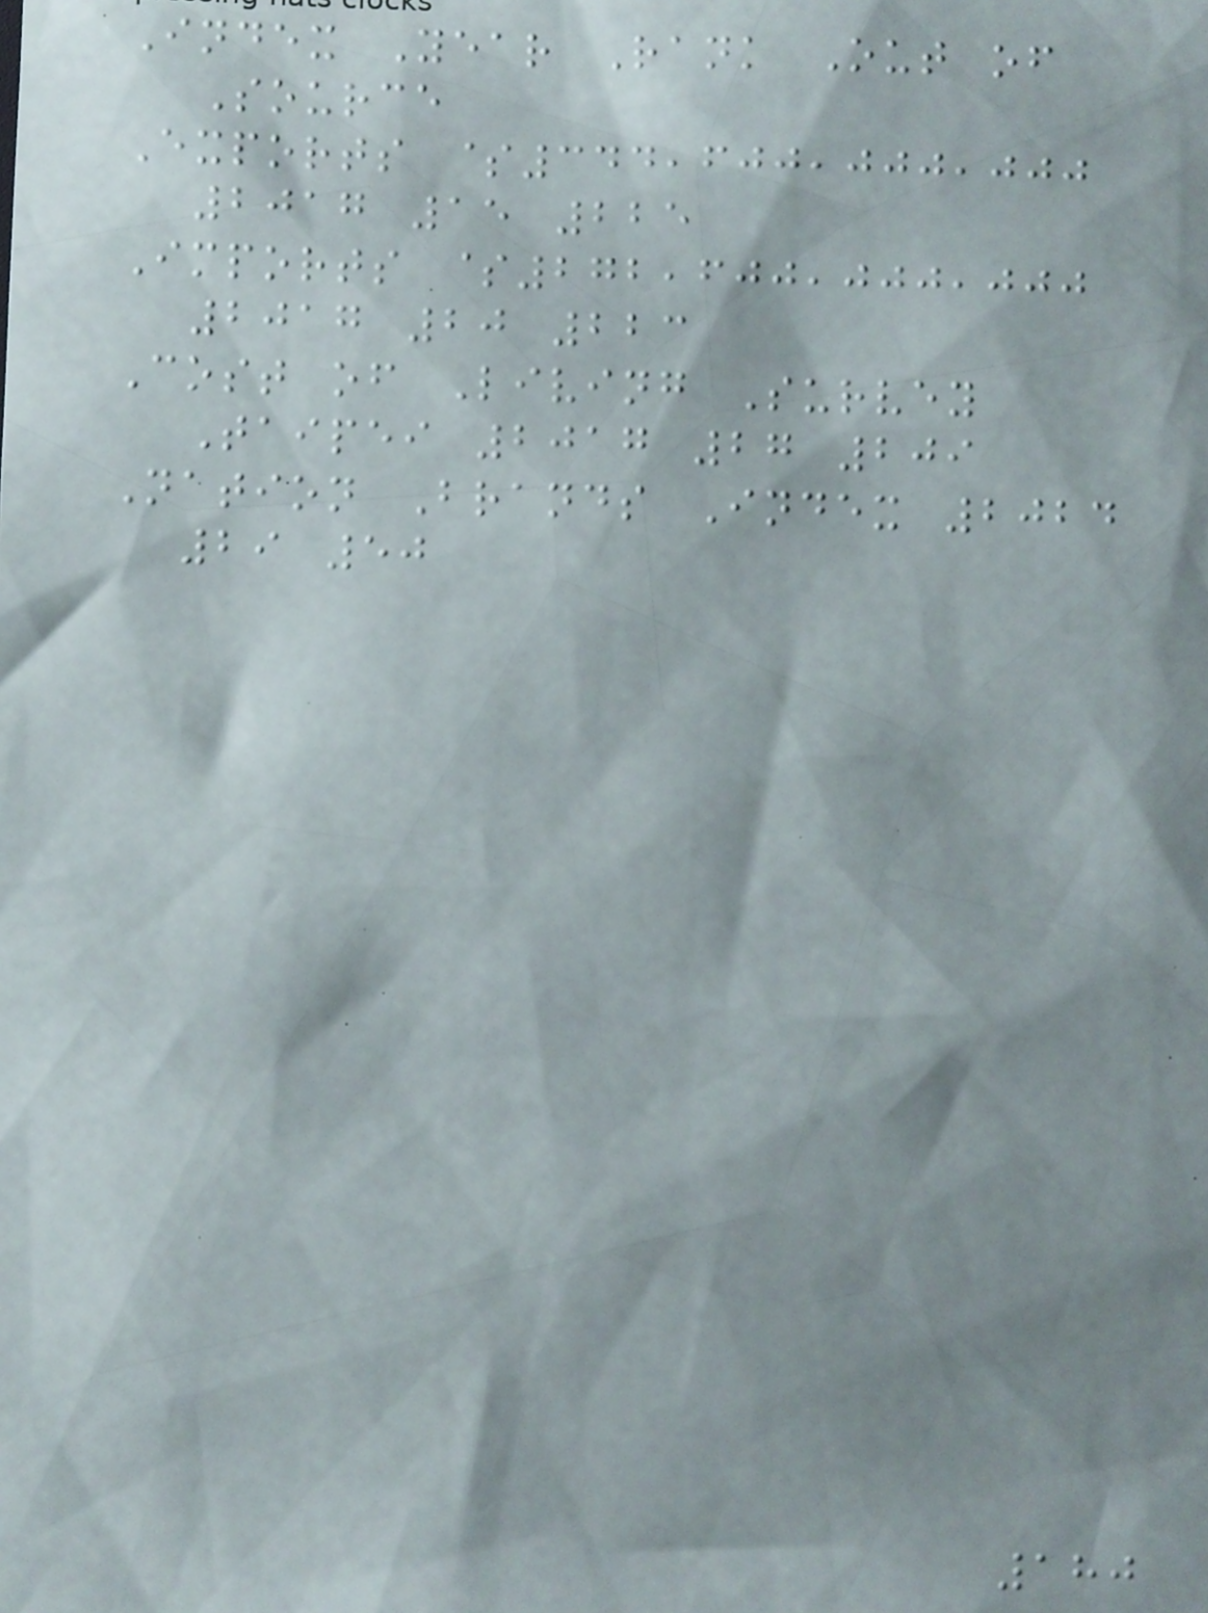Index Year Rank Out of
Source
Exports $344,600,000,000
2017 15 225
Imports $272,600,000,000
2017 20 223
Cost of Living Survey
Taipei 2017 27 209
Nation Brands Index 2024
29 50
180
